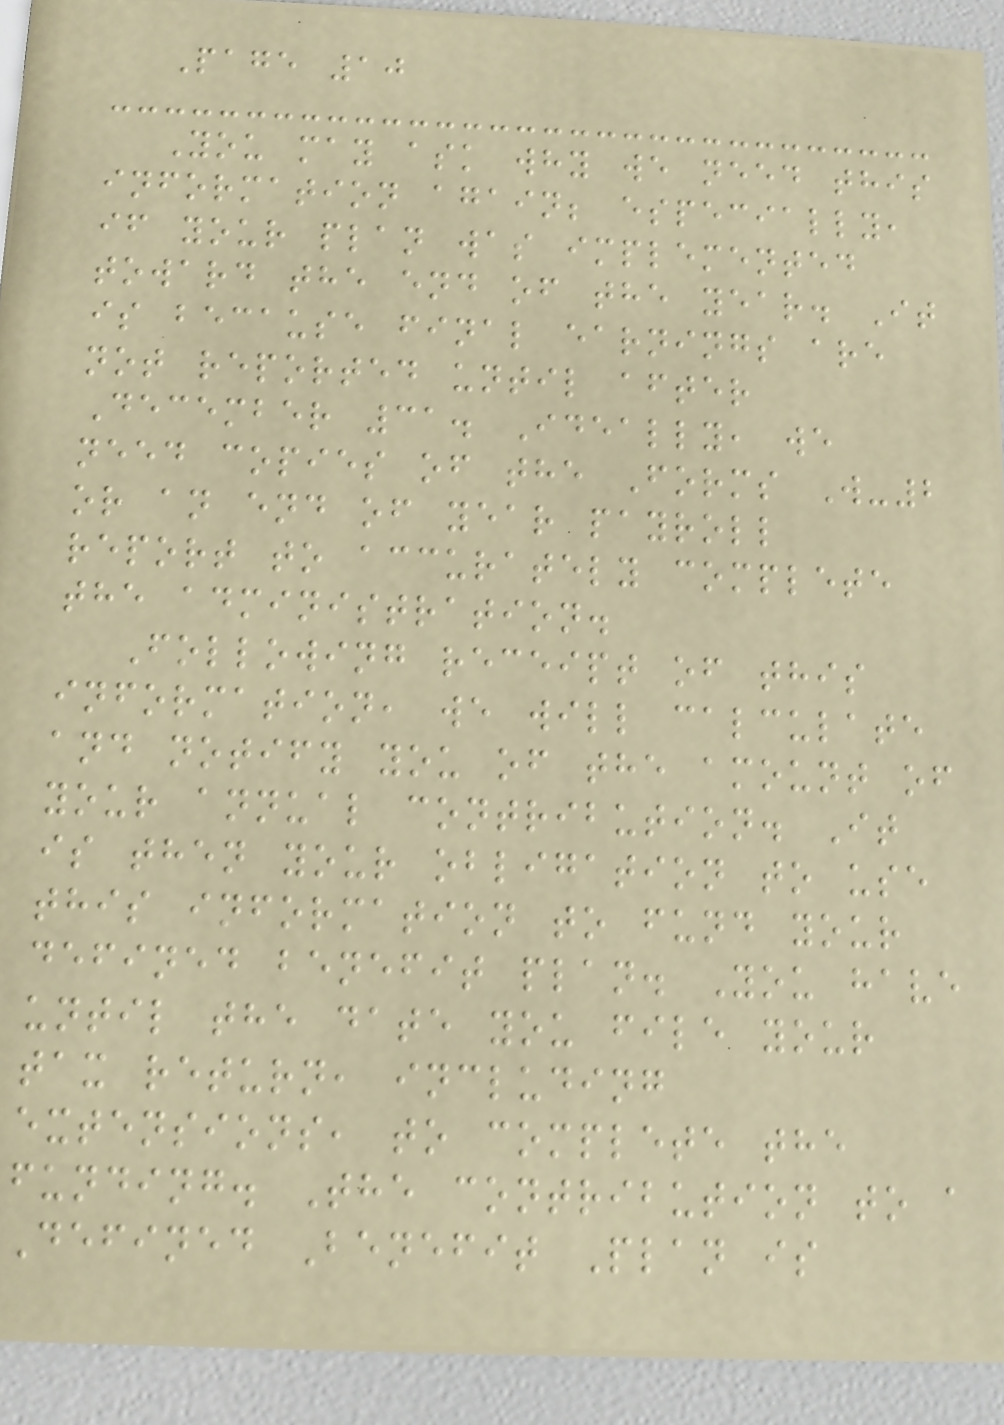Page 10
You may ask why we need this
information again; especially,
if your plan was implemented
toward the end of the year. It
is because final earnings are
not reported until after
December 31. Ideally, we
need copies of the Forms W-2
or an end of year payroll
report to accurately complete
the administration.
Following receipt of this
information, we will calculate
and notify you of the amount of
your annual contribution. It
is then your obligation to use
this information to fund your
defined benefit plan. You have
until the date you file your
tax return, including
extensions, to complete the
funding. The contribution to a
Defined Benefit Plan is
